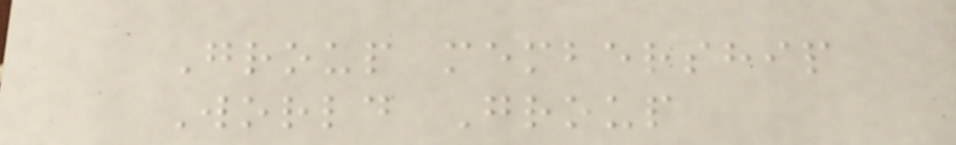Group membership
World Group
